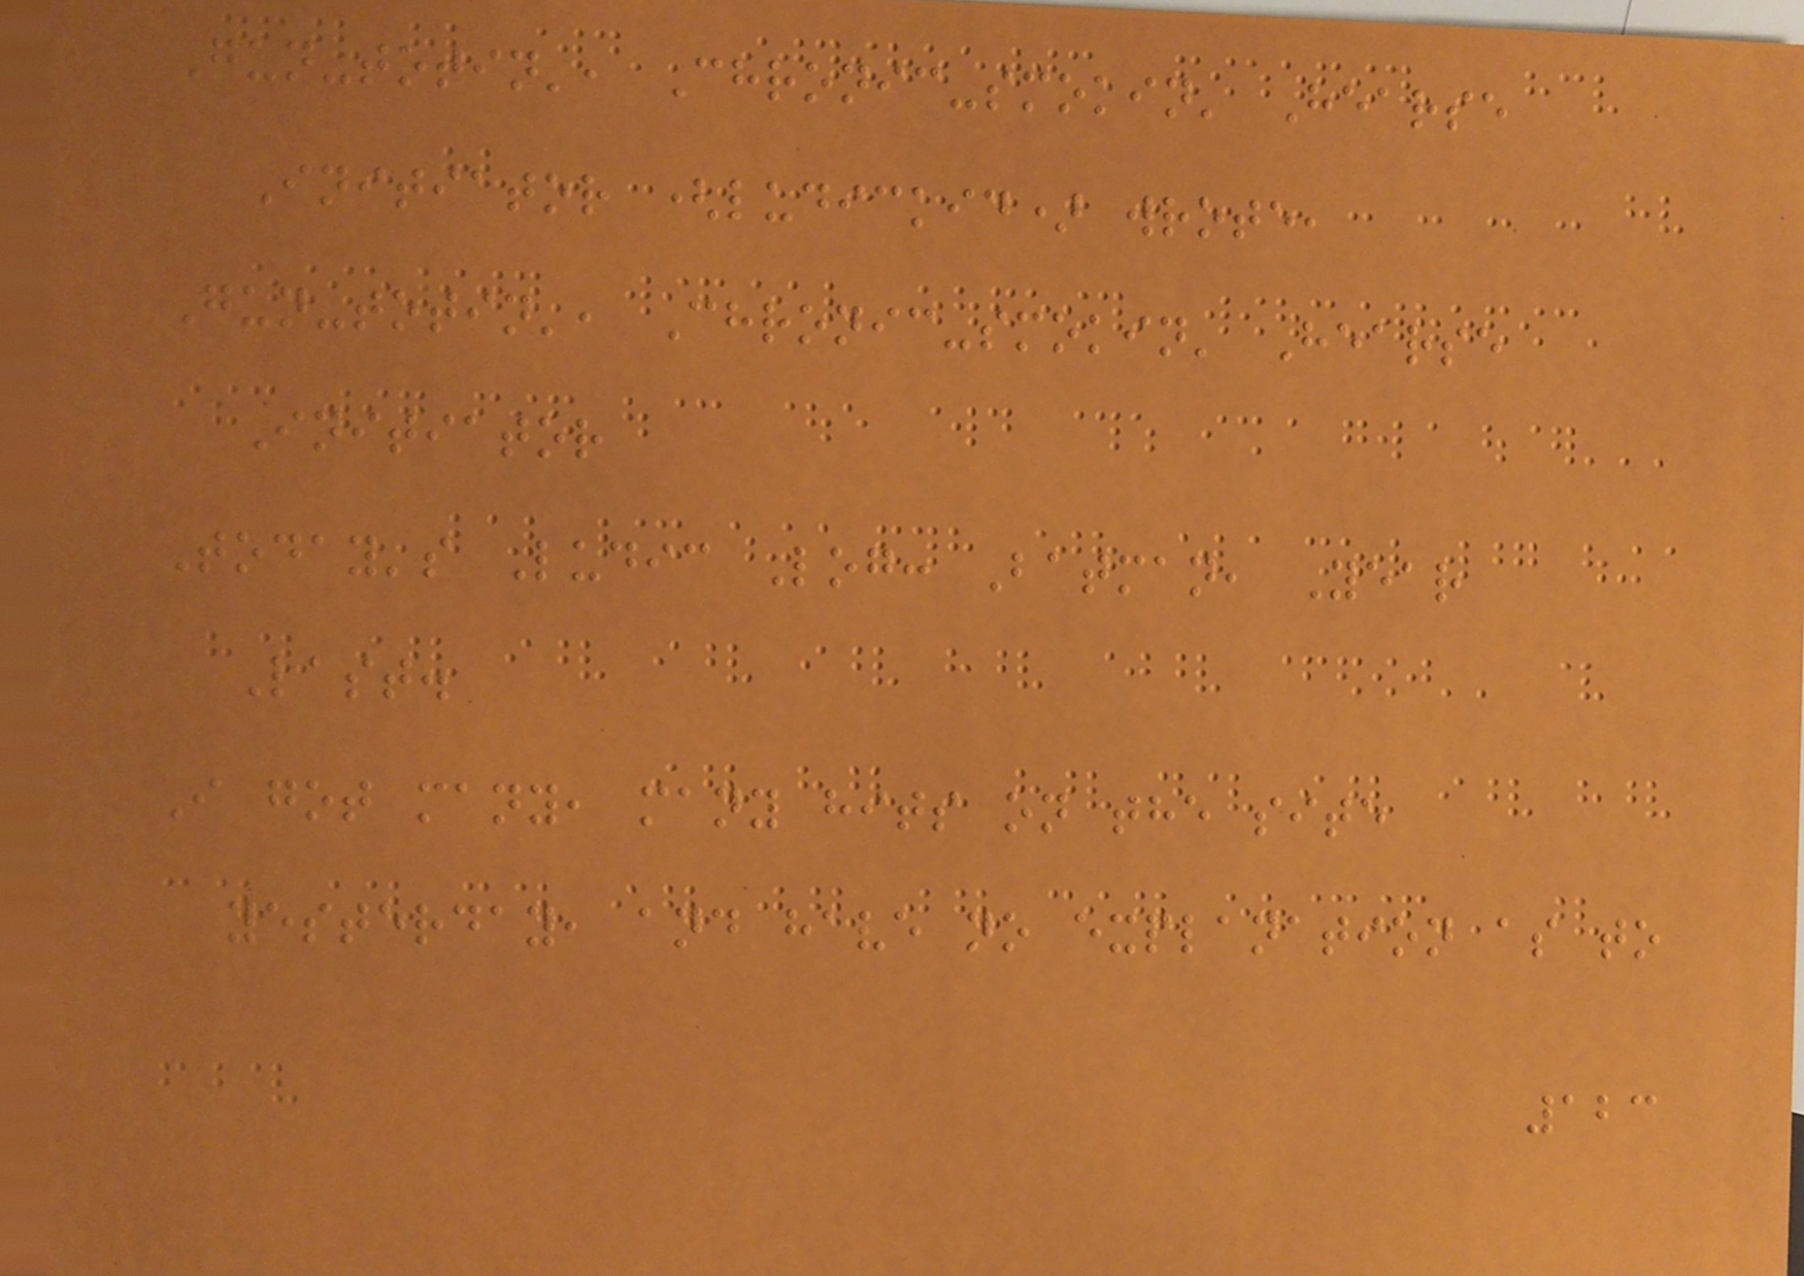Gun-totin', Chronic-smokin' Hearse
Initiator (ludickid) wrote,
Gun-totin', Chronic-smokin' Hearse
Initiator
Today's Ludic Log: Batman, Year
Last.
I got many, many hits on the site
yesterday, and have no explanation as to
123
